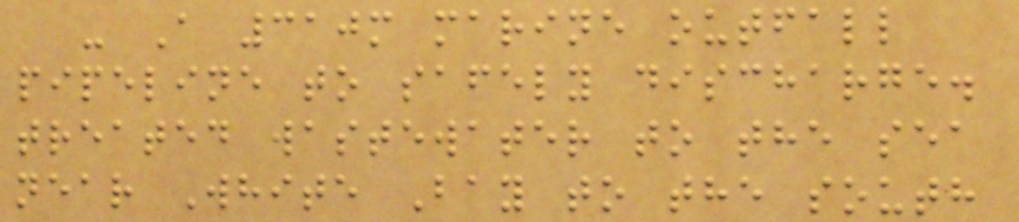- A 310m marine outfall
pipeline to safely discharge.
treated wastewater to the sea
near White Bay to the south
